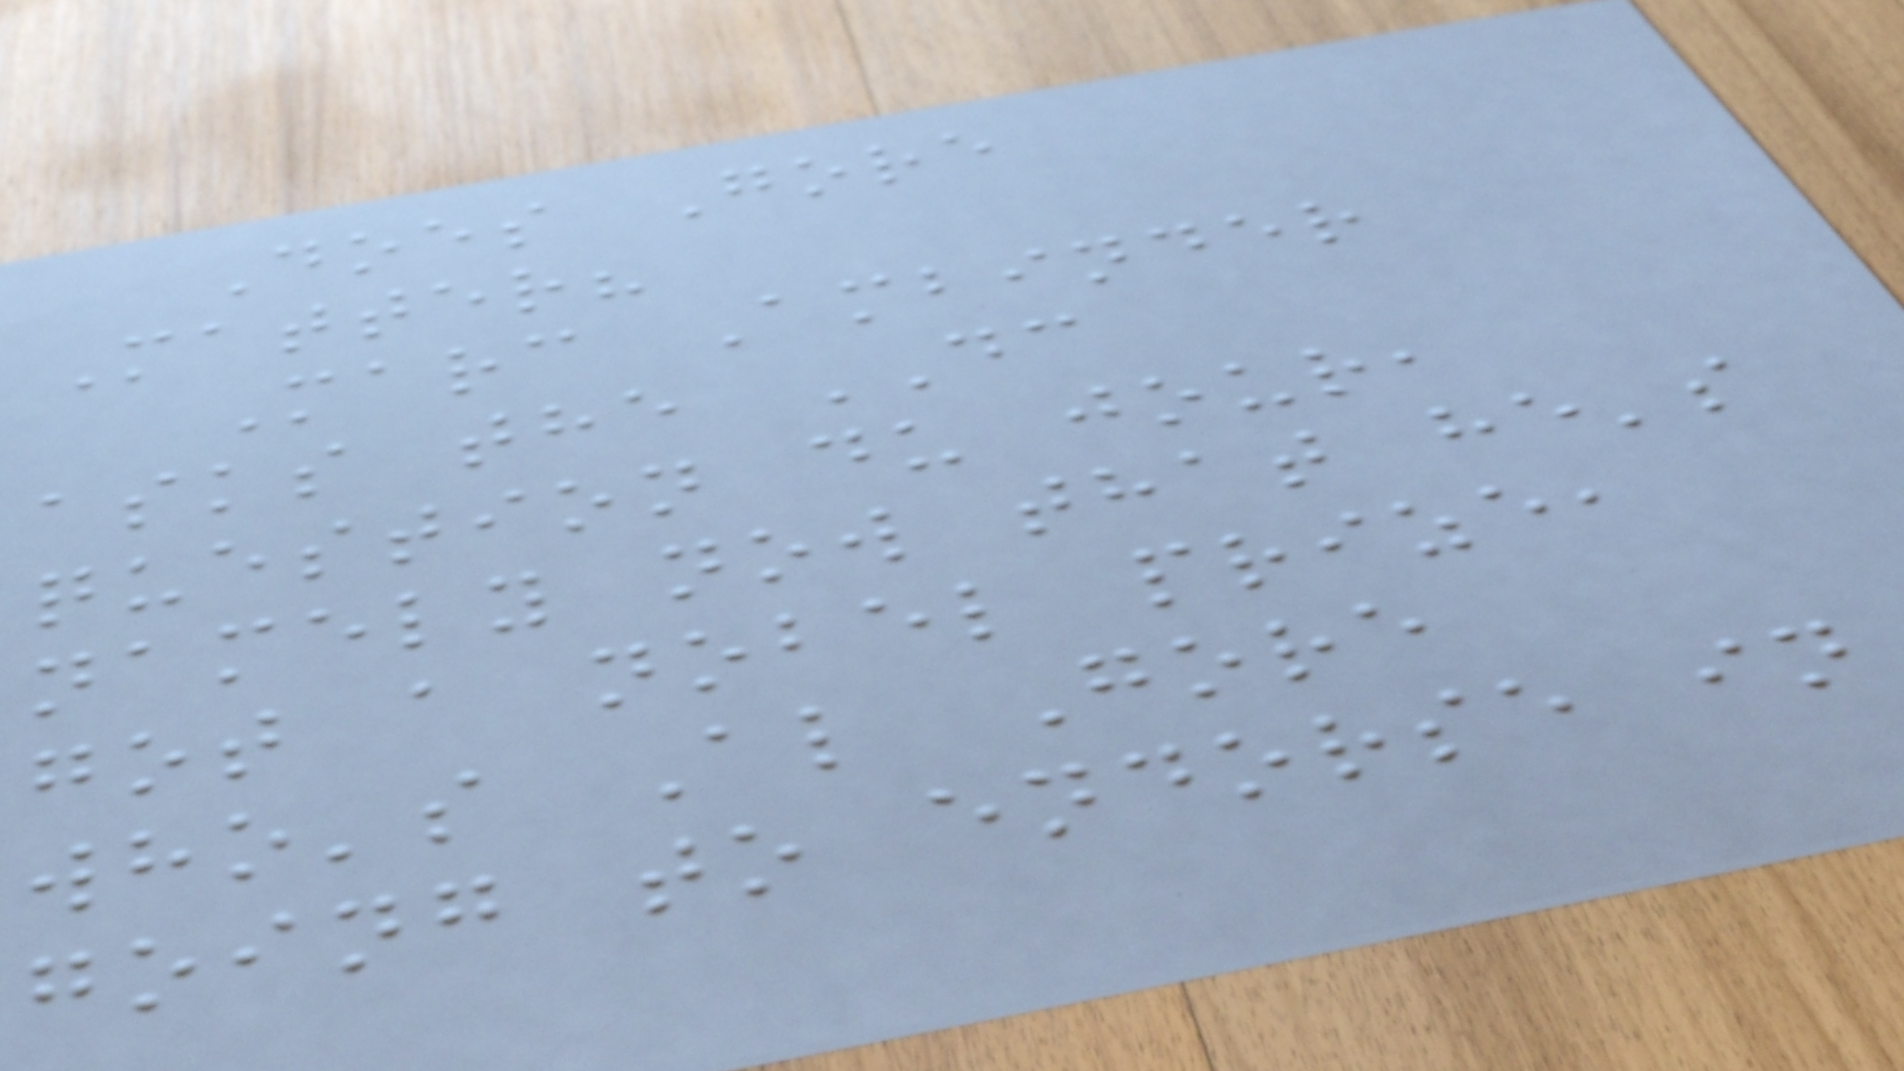Does Gore
Matter?
Marc Ambinder
asks the DC
question du jour,
namely now that he's
got a nobel prize,
who's Al Gore
going to endorse in
